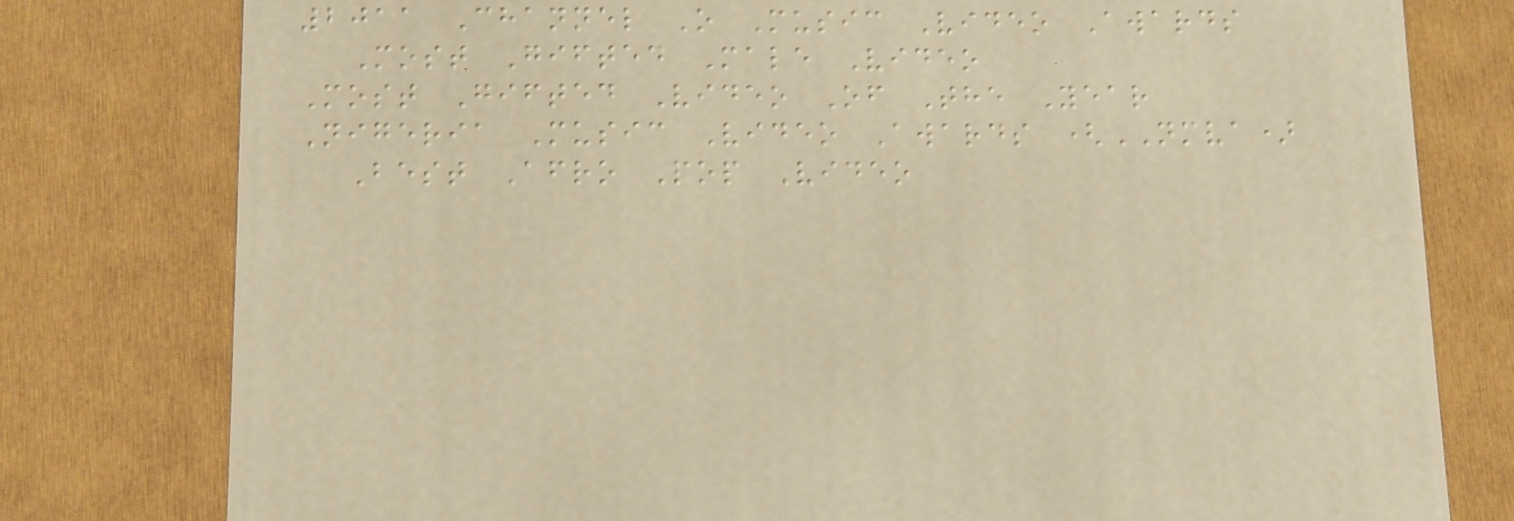2011 Channel O Music Video Awards
Most Gifted Male Video
Most Gifted Video Of The Year
Nigeria Music Video Awards (NMVA)
Best Afro Pop Video
